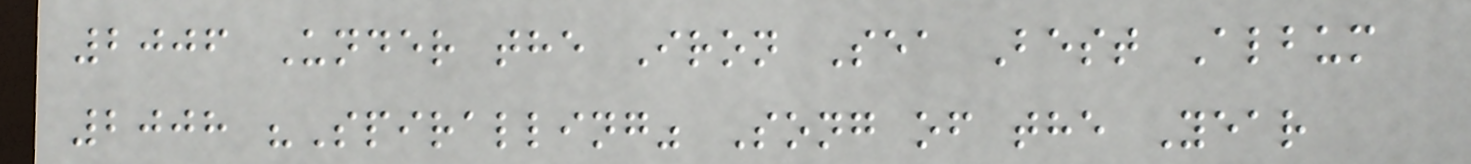2006 Under the Iron Sea Best Album
2008 "Spiralling" Song of the Year
